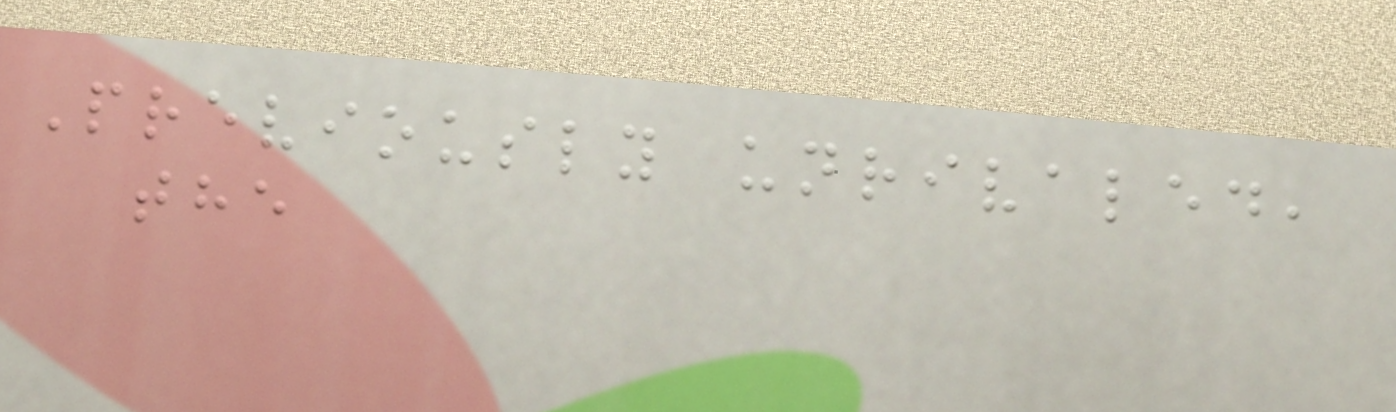Previously unrivaled,
the
